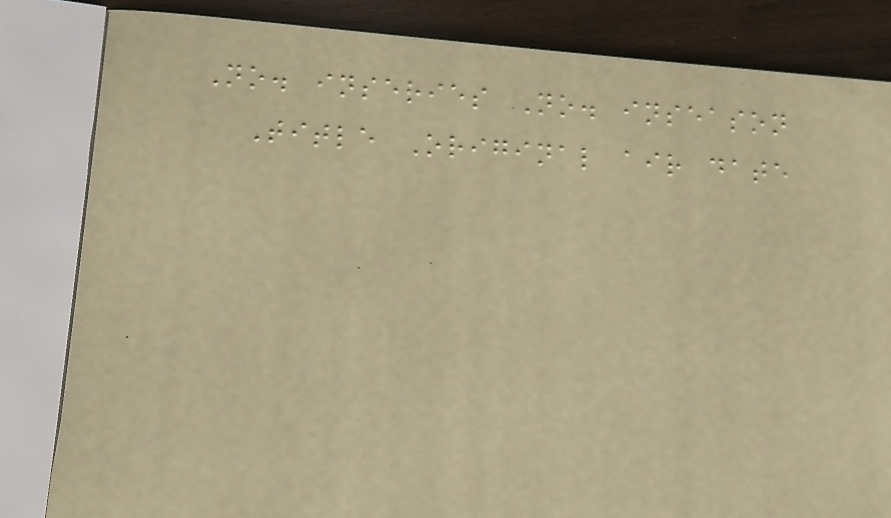No. inseries No. inseason
Title Original air date
